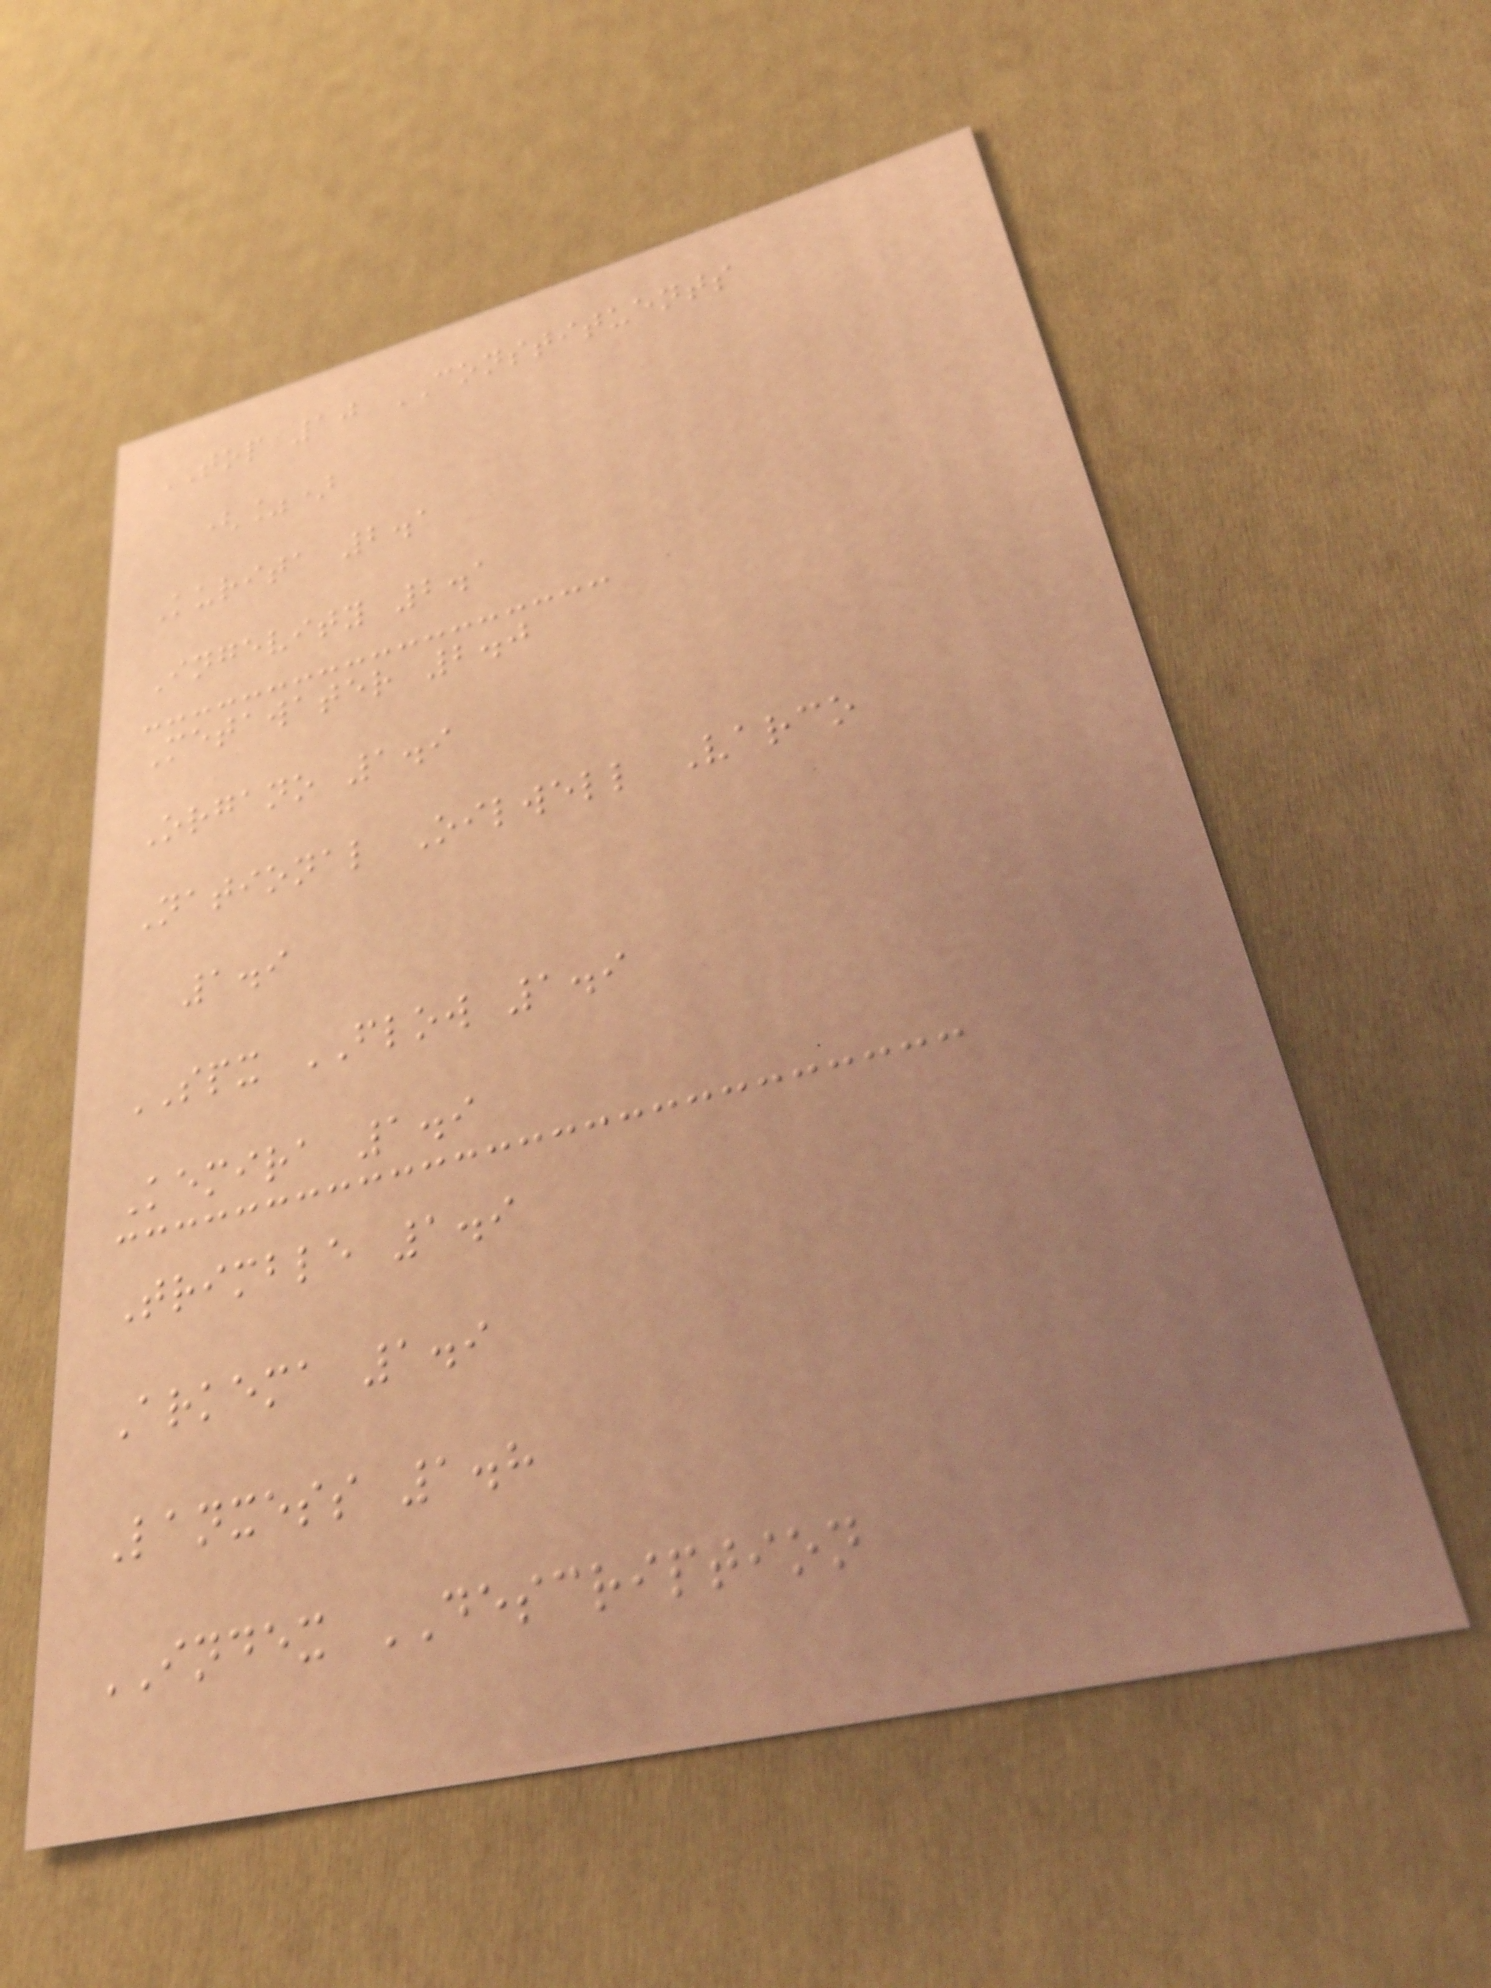TOP 10 CONSTITUENTS
(%)
Kurita 2.1
Ingevity 2.1
Metawater 2.0
Organo 1.9
National Oilwell Varco
1.9
SPX FLOW 1.9
Kemira 1.9
Trimble 1.9
Arkema 1.9
Lanxess 1.8
INDEX DESCRIPTION
